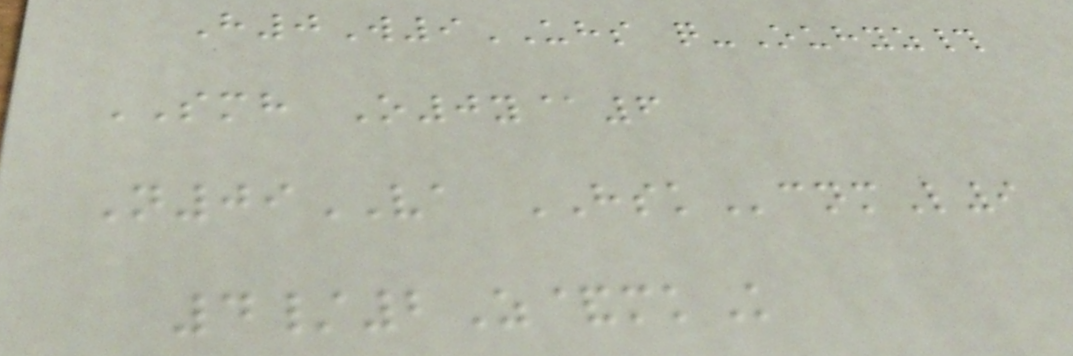H0W9UHS q-Ouhyz#
SMH O0y@6
N09VA HSKcnmL9
4/2Z&mkK
